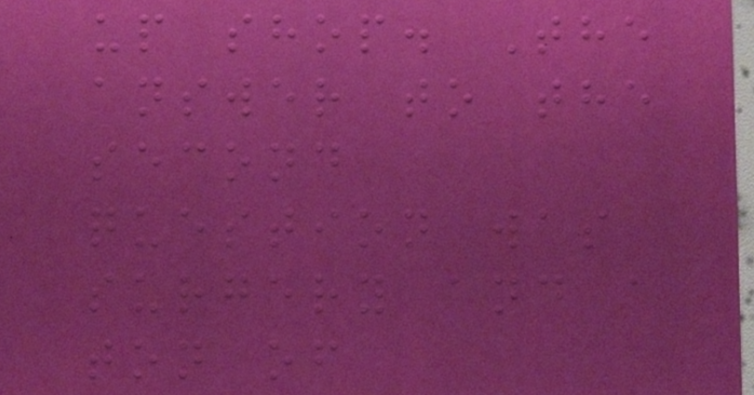up shop. The
answer to the
second
question was
surgery and a
ton of
